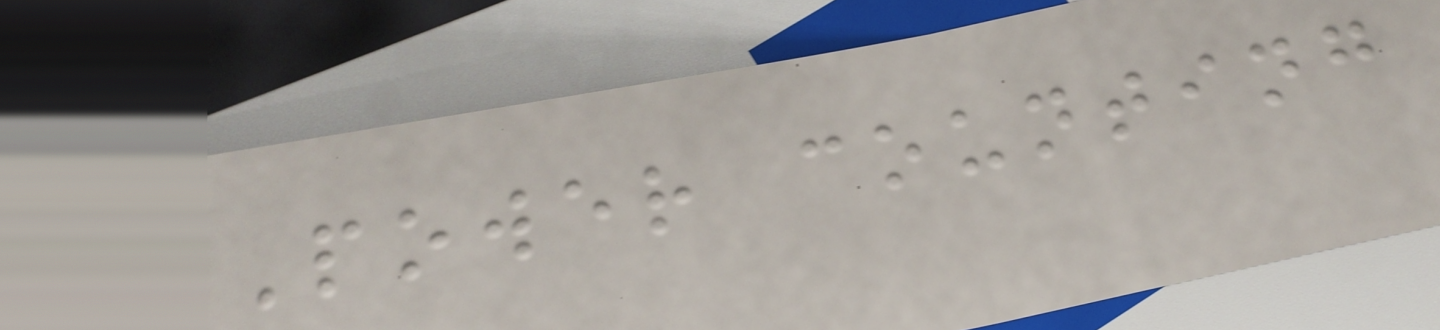Power counting
